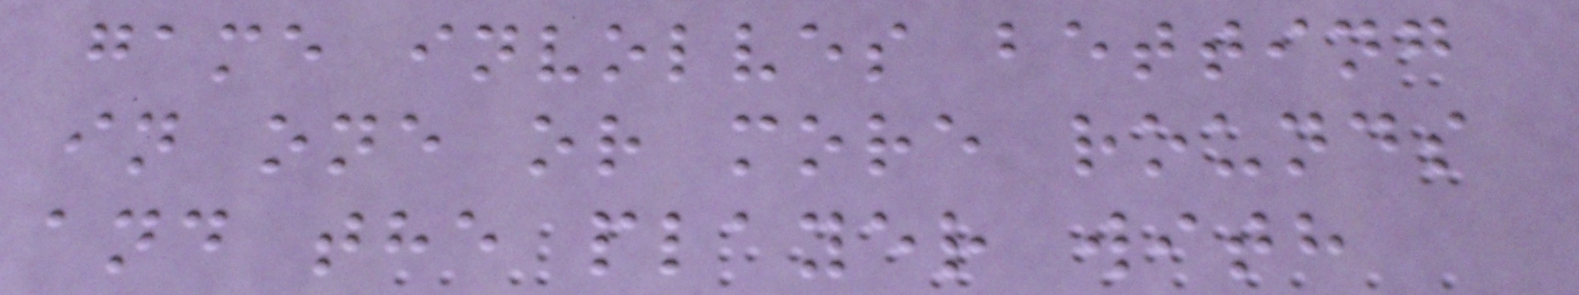game involves betting
in one or more rounds
and the player with
